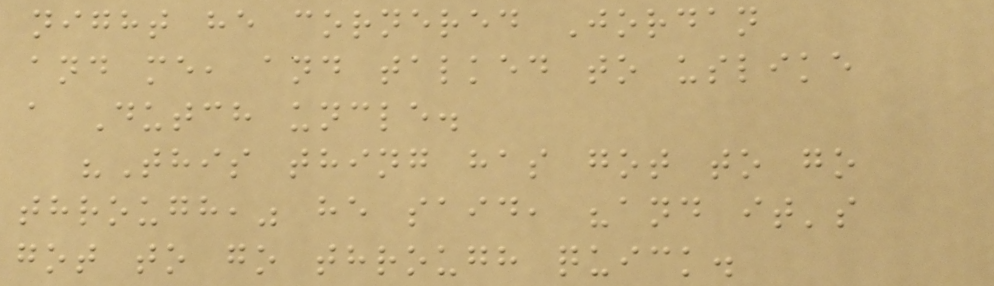night he cornered Jordan
and me, and talked to uslike
a Dutch uncle.
"This thing has got to go
through," he said, "and it's
got to go through quick.
